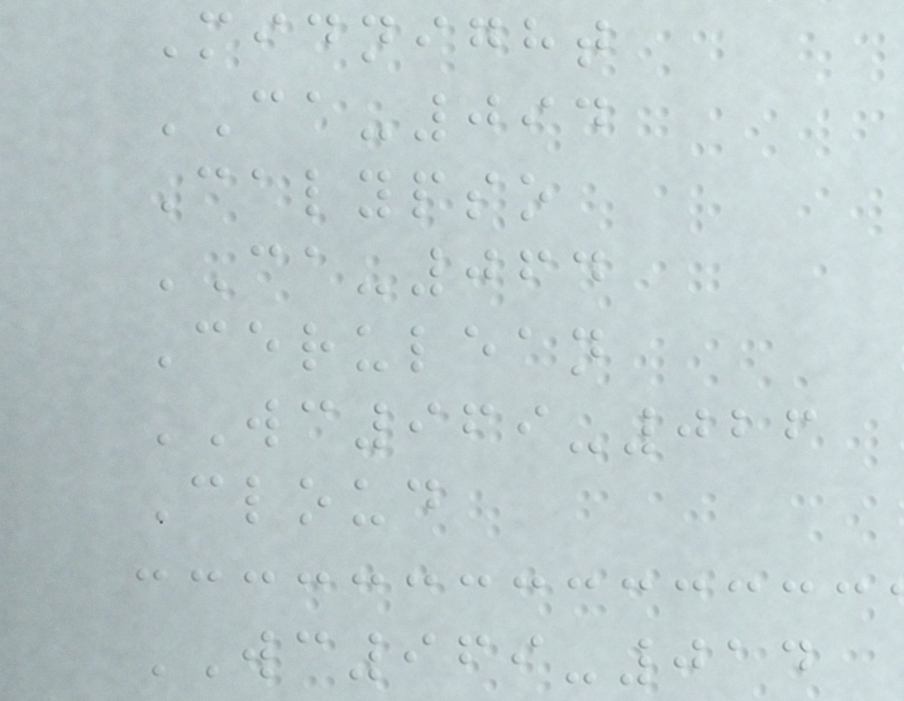Midnight
CA-094
Calypso
CA-064
Cerulean
WC969-026
Cloud
WC969-014
